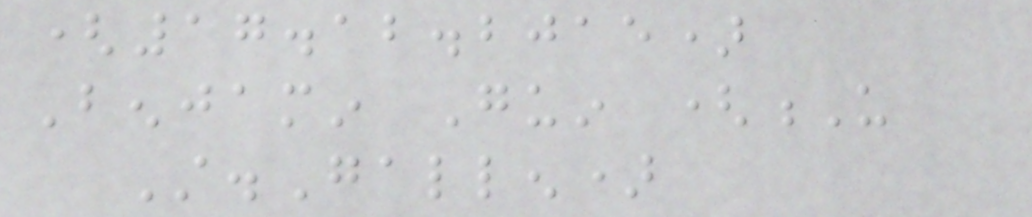(17.12.2015)
Benjamin Guin (U
St.Gallen)
